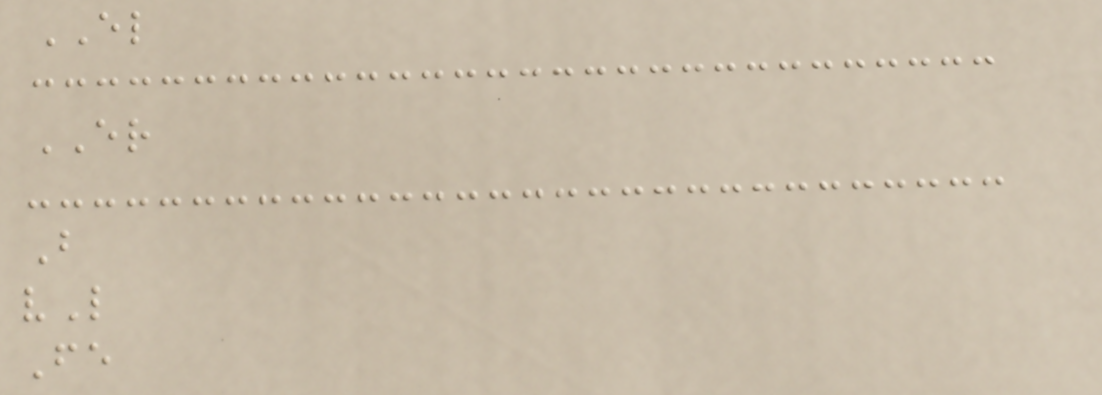EL
ER
B
vL
Fe
